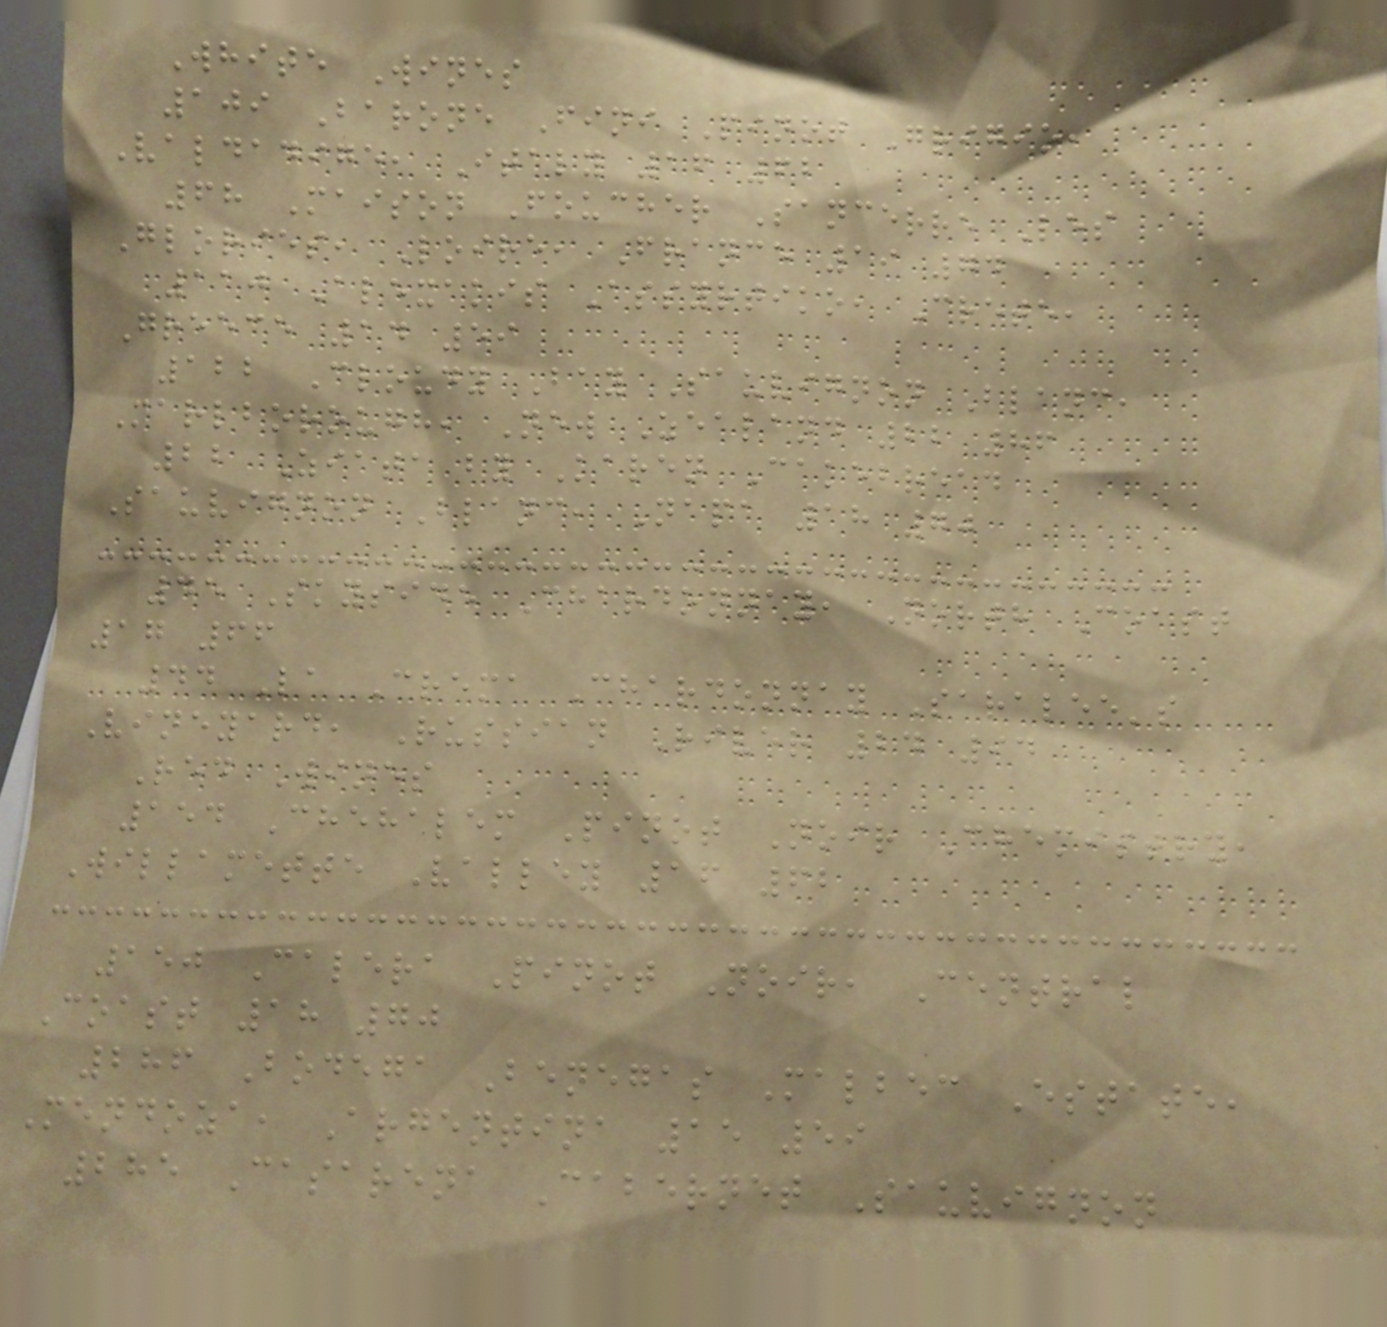White Wines
109 Barone Fini Pinot Grigio,
Valdadige, Italy 16 62
68 Maison Foucher Sancerre Les
Glories, Loire, France 19 74
110 Alexakis Assyrtiko, Crete,
Greece 14 59
122 Cloudy Bay Sauvignon Blanc,
Marlborough, New Zealand 22 86
22 Ziata by Karen Cakebread
Sauvignon Blanc, Napa 18 70
45 Skyside Chardonnay, North Coast
17 66
44 La Crema Chardonnay Saralee's
Vineyard, Russian River 24 94
Red Wines
154 Chehalem Pinot Noir Chemistry,
Willamette Valley 16 62
150 Calera Pinot Noir, Central
Coast 18 70
286 Bodega Benegas Malbec Estate,
Mendoza, Argentina 15 59
285 Casarena Cabernet Sauvignon
